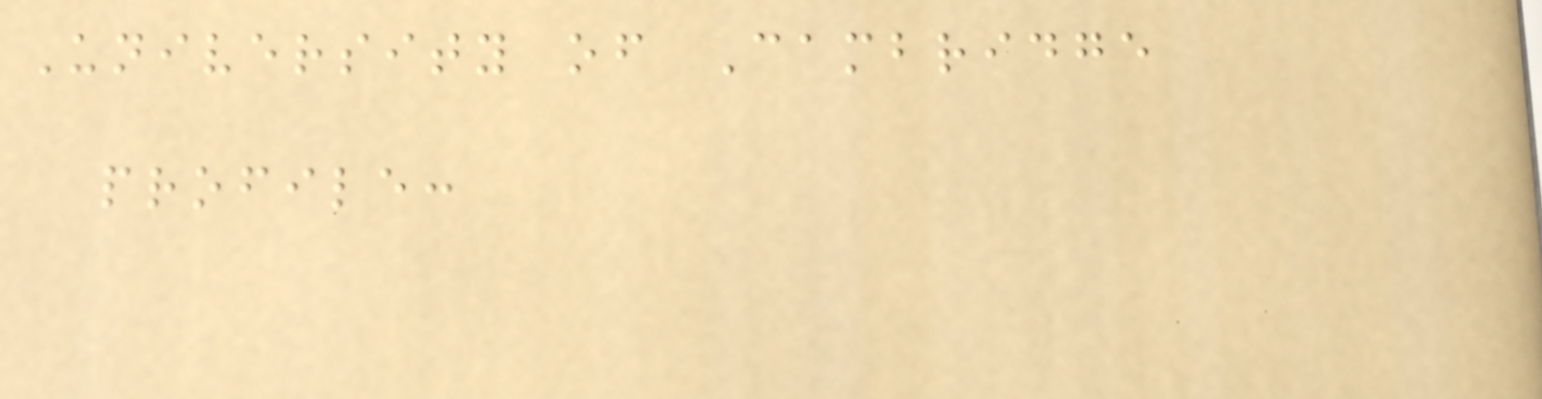University of Cambridge
profile:
